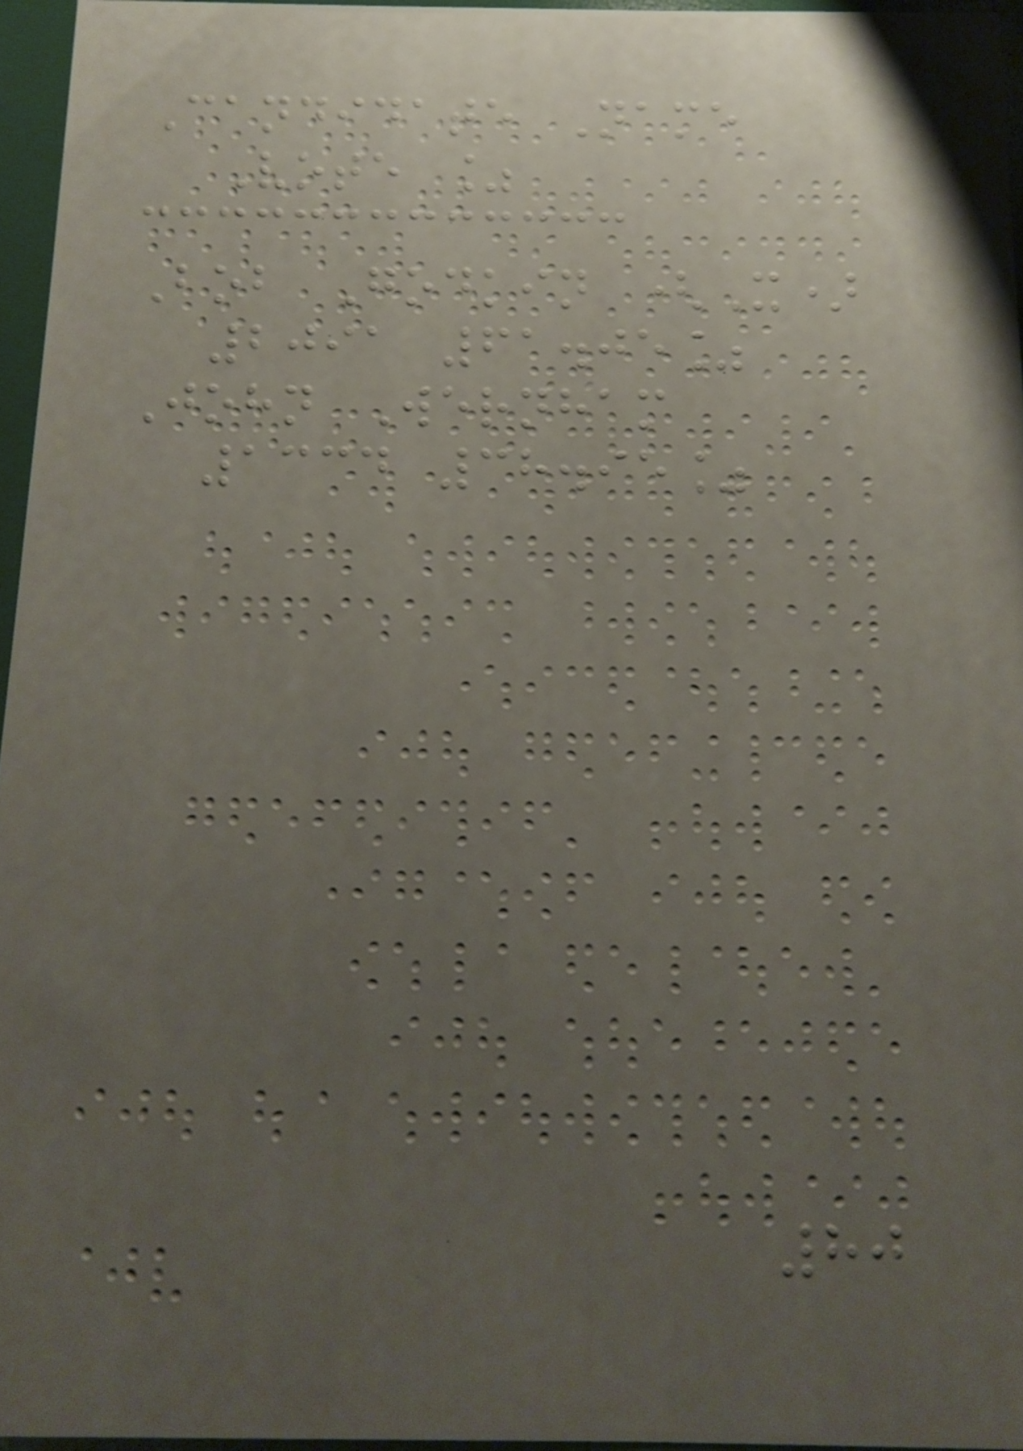Candidate Name
Vote %
Bob Godkin (X)
2091 61.05%
John Wernham
1334 38.95%
80
